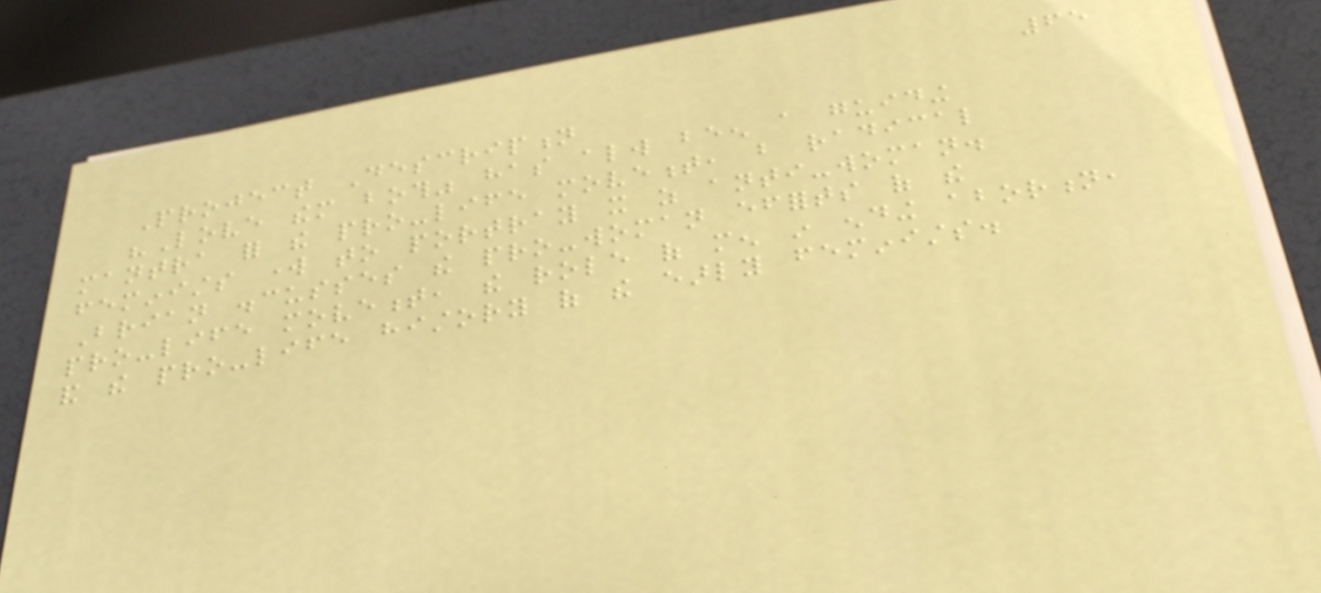65
Project Description
"Love them both" has always been a guiding
mantra for the pro-life movement, but radical
feminists work to portray it as anti-woman.
Brian discusses the pro-woman efforts of the
pro-life movement, the role of men in ending abortion,
and the pro-life history of the early feminists.
